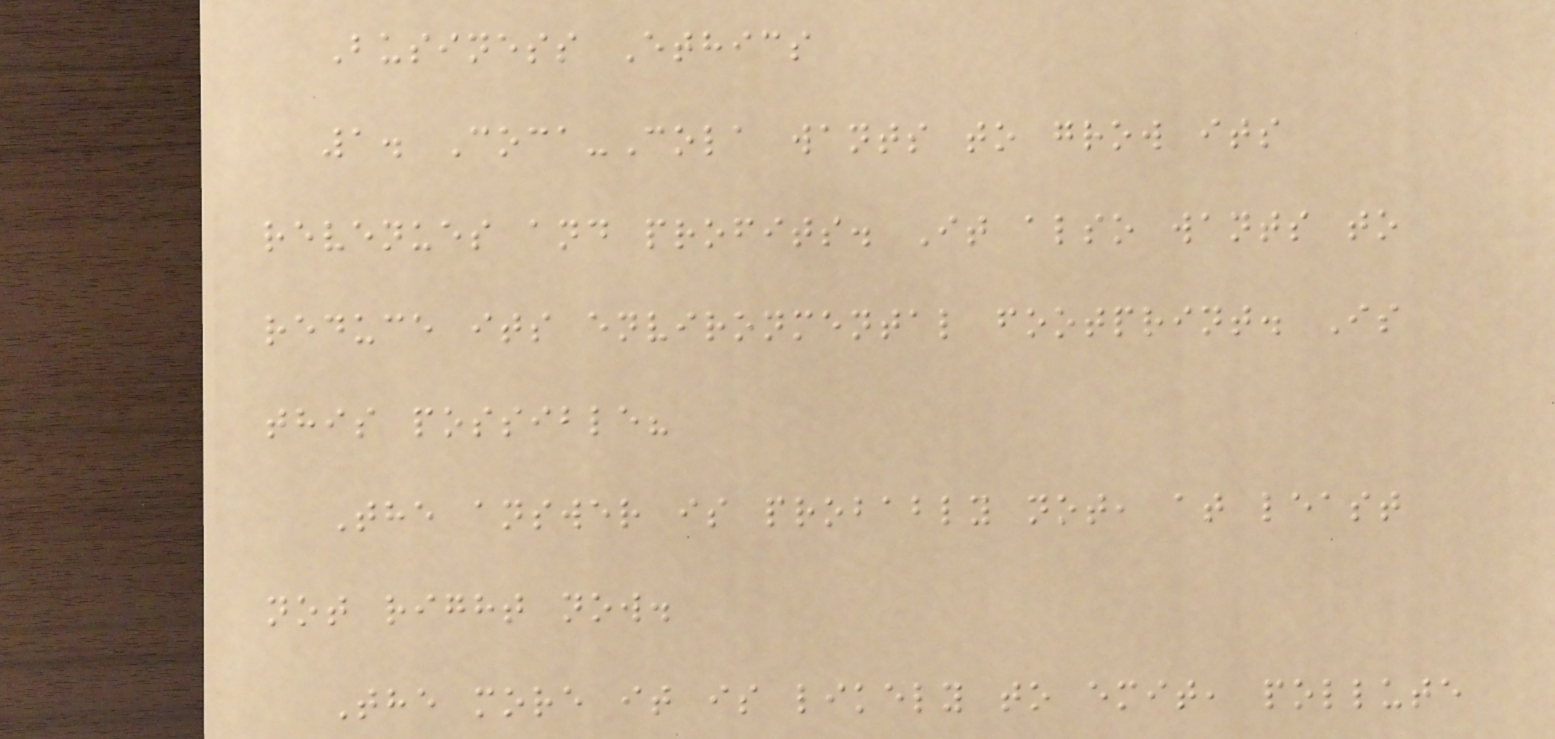Business Ethics
1. Coca-Cola wants to grow its
revenues and profits. It also wants to
reduce its environmental footprint. Is
this possible?
The answer is probably not, at least
not right now.
The more it is likely to emit, pollute
